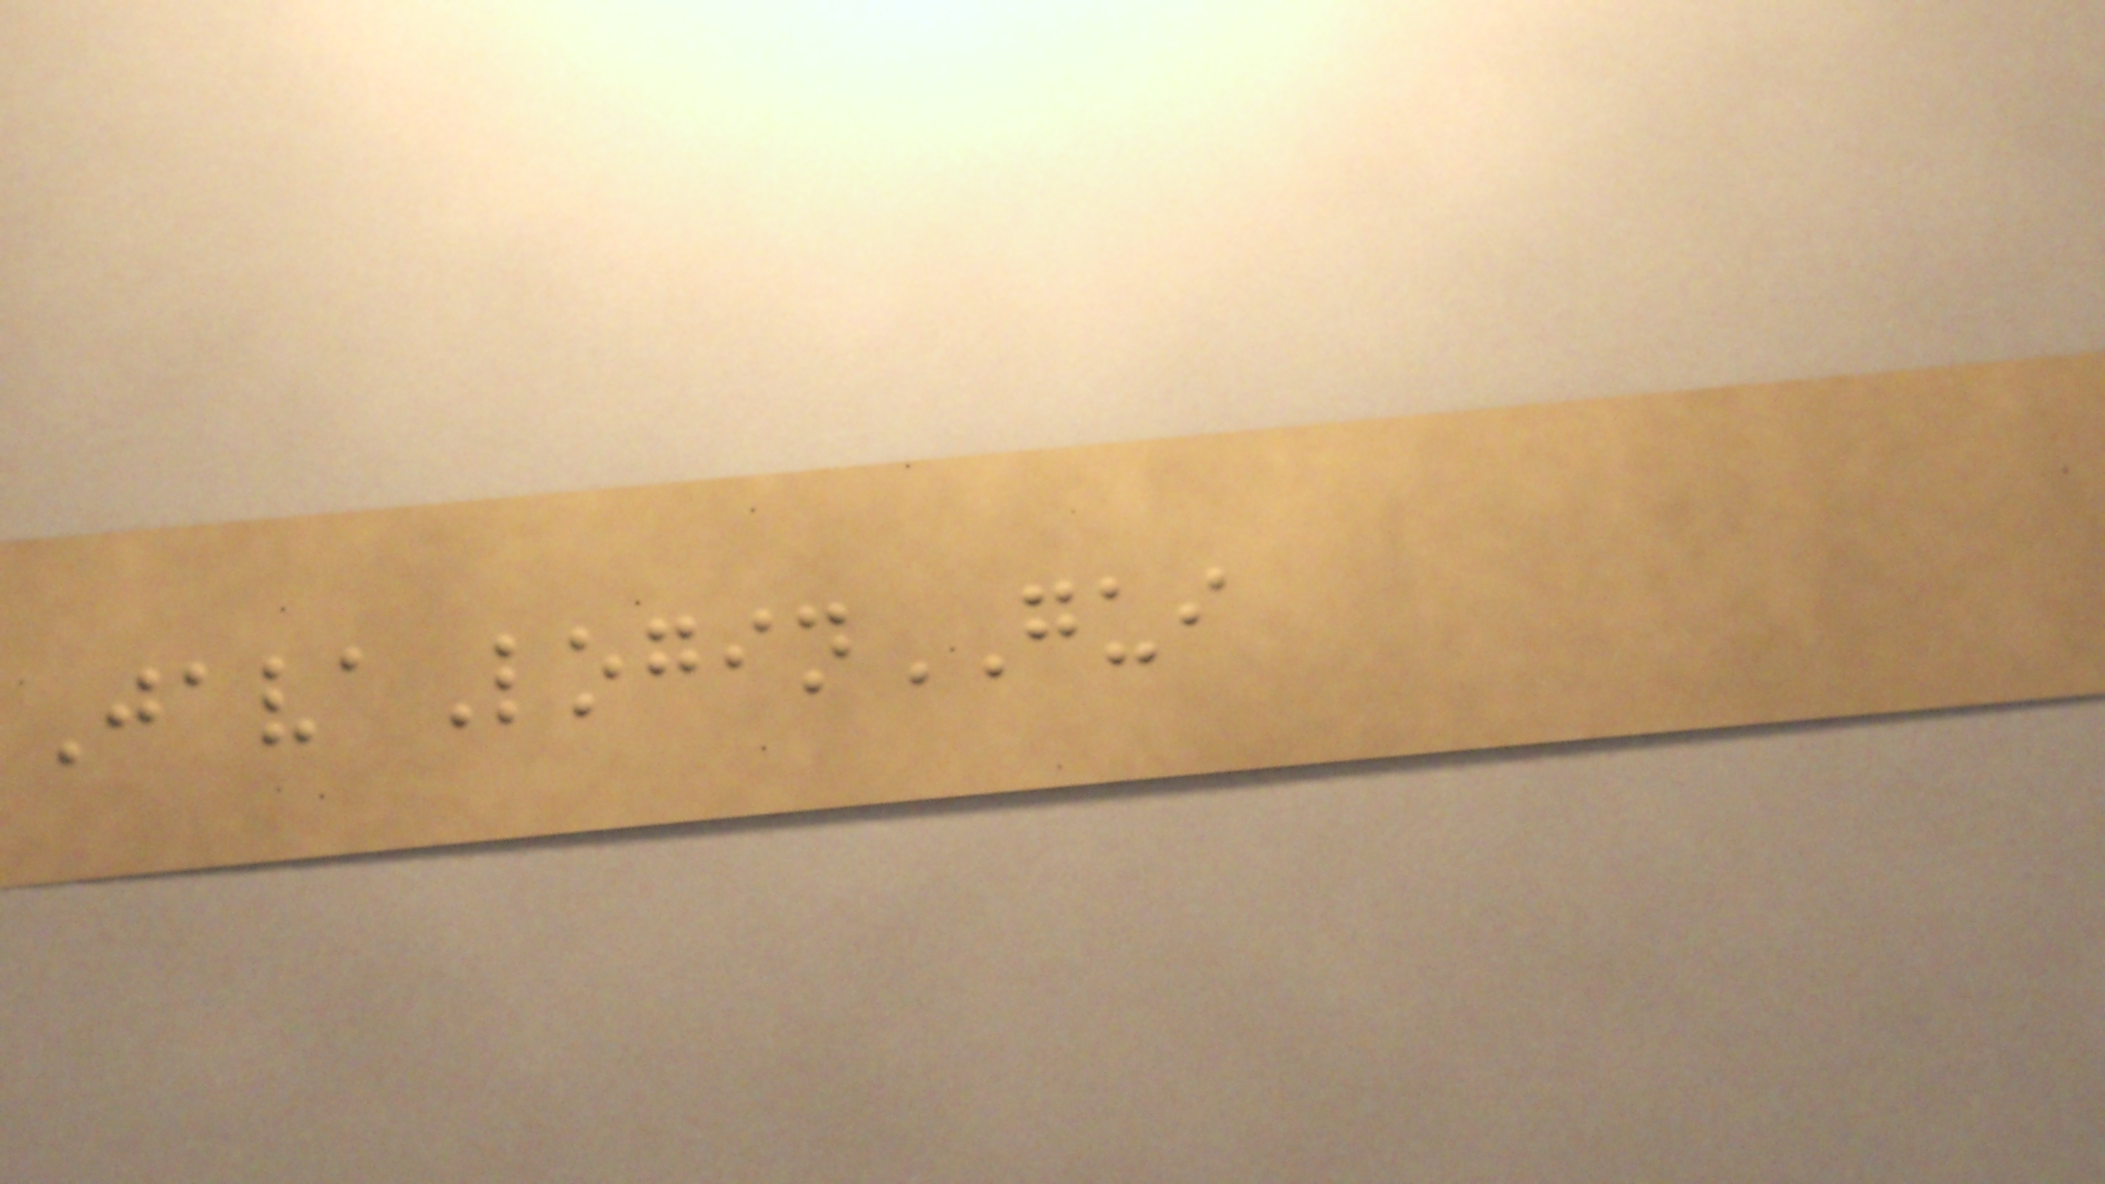JavaLoginGUI
